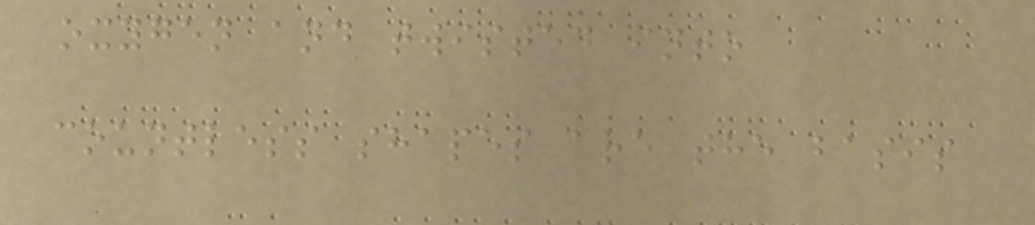oxygen and twisted into
countless shapes are the basis
